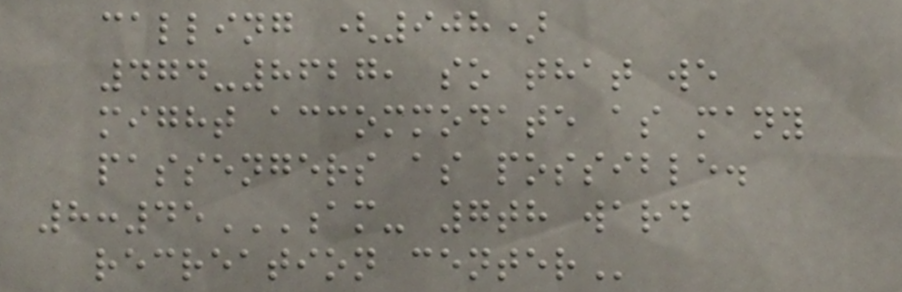calling (908)
474-8627, so that we
might accommodate as many
passengers as possible.
8:45AM- 7TH WARD
RECREATION CENTER
